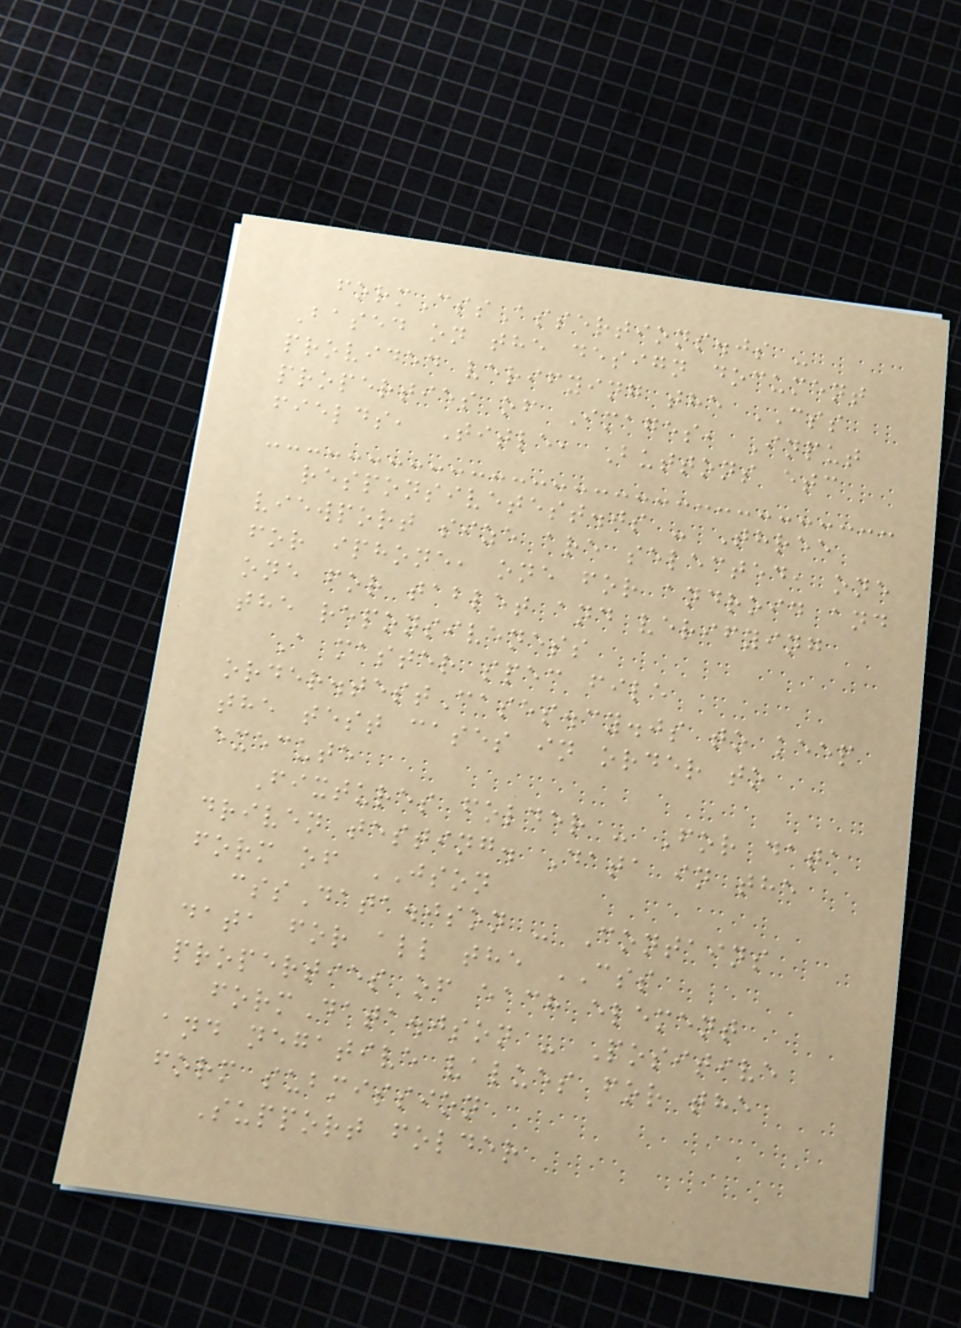formCssAssertions.js -
Based on the design document
provided verifying the CSS
properties of Images, Input
fields, Title, Buttons etc
responsivetest.js - Three
viewport size are selected, one
for iphone, one for android and
one for tablet and verifying
the reponsiveness
A master spec file
order.testCases.cy.js to keep
the test cases in order to
execute
Fixtures folder - For data
driven testing. Data in the
form of JSON
cssData.json - Contains
data for all the CSS
properties of each element
formData.json - Positive
and negative values for the
form submission
Support folder
